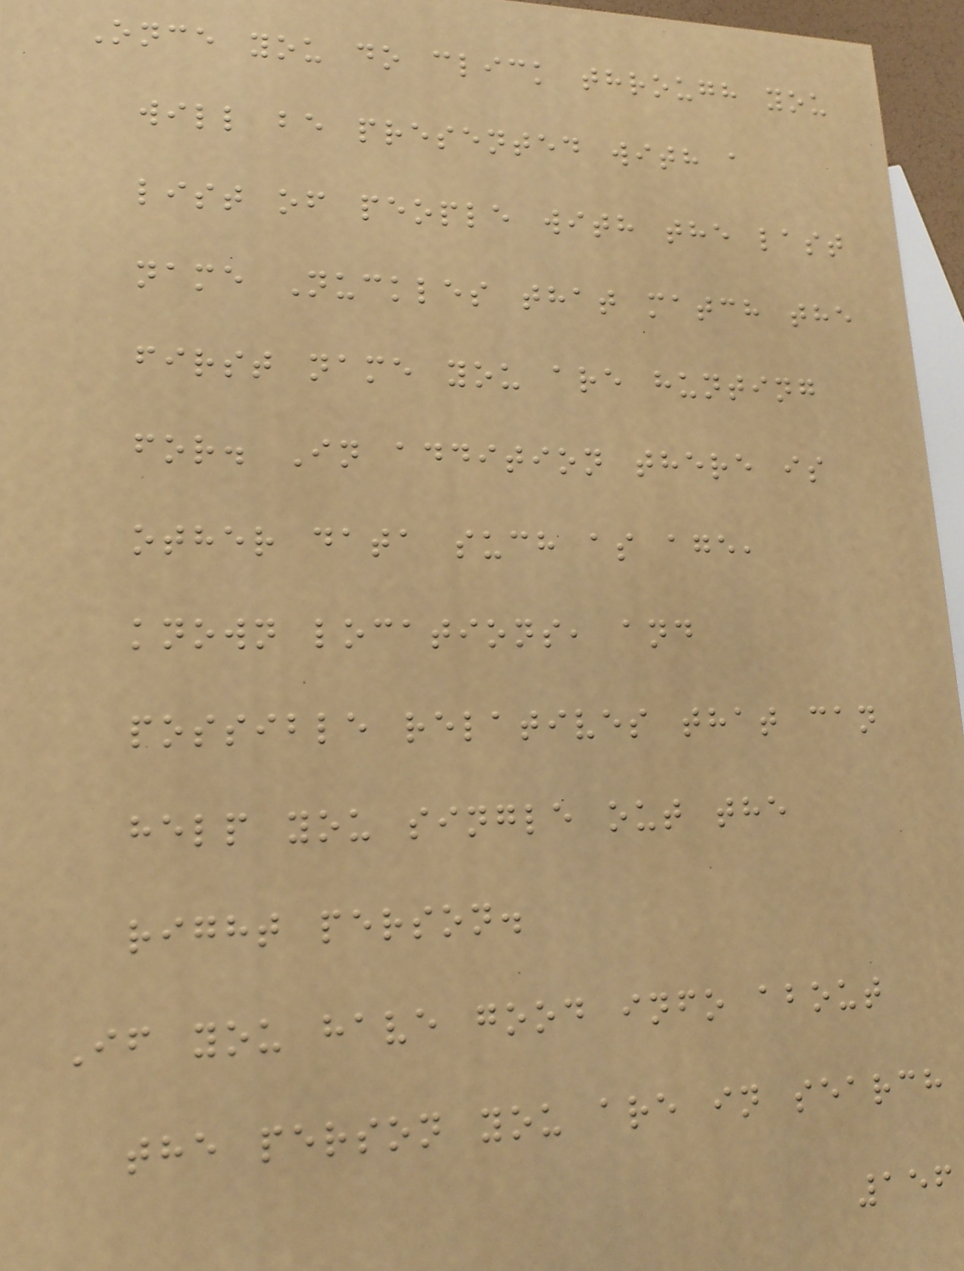Once you do click through you
will be presented with a
list of people with the last
name Nuckles that match the
first name you are hunting
for. In addition there is
other data such as age,
known locations, and
possible relatives that can
help you single out the
right person.
If you have good info about
the person you are in search
156
